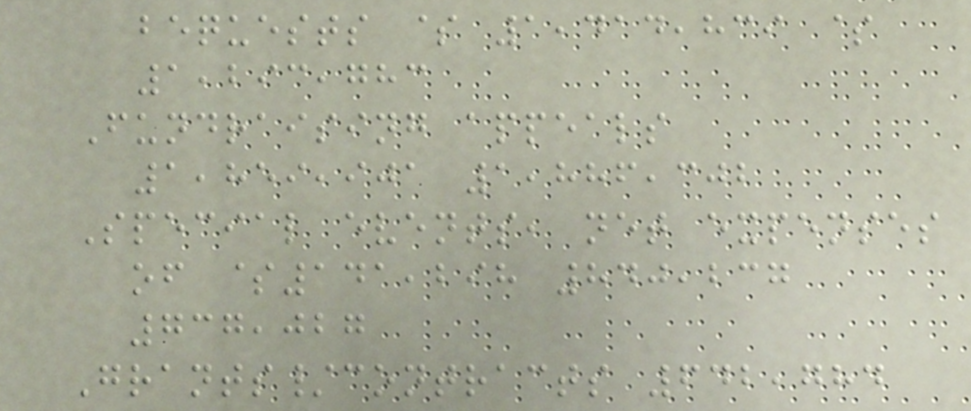bequests $ 1,414,839 $
1,293,783
Fundraising appeals
1,859,901 1,886,302
Special events, net expenses
of $141,298 840,237
737,027
Grants/contracts 642,784
